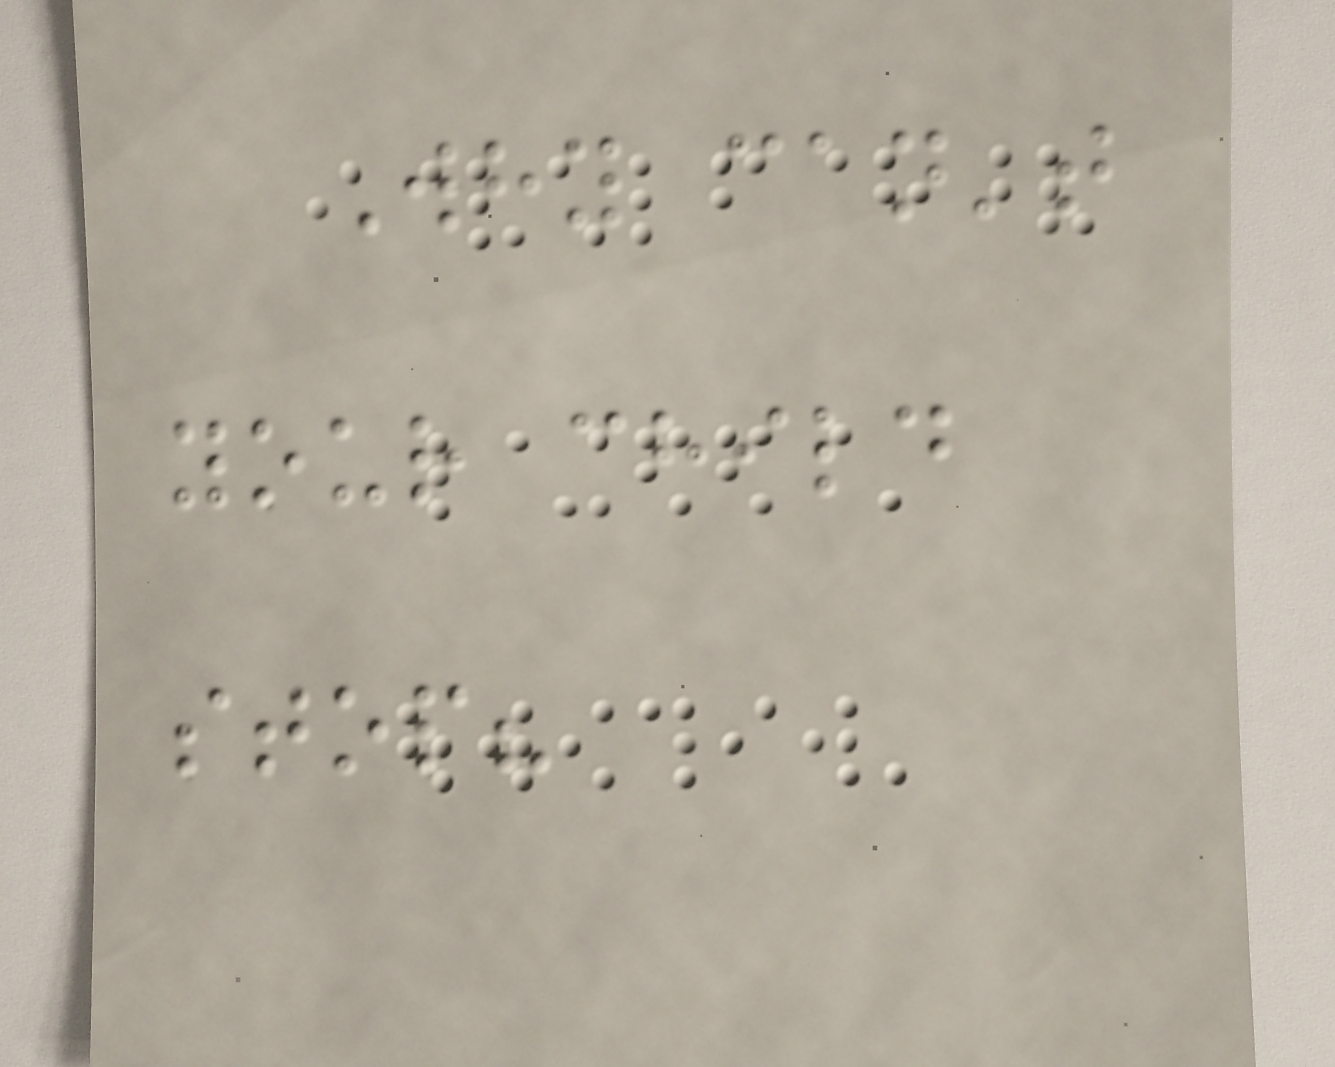Why can't
your child
stop?
